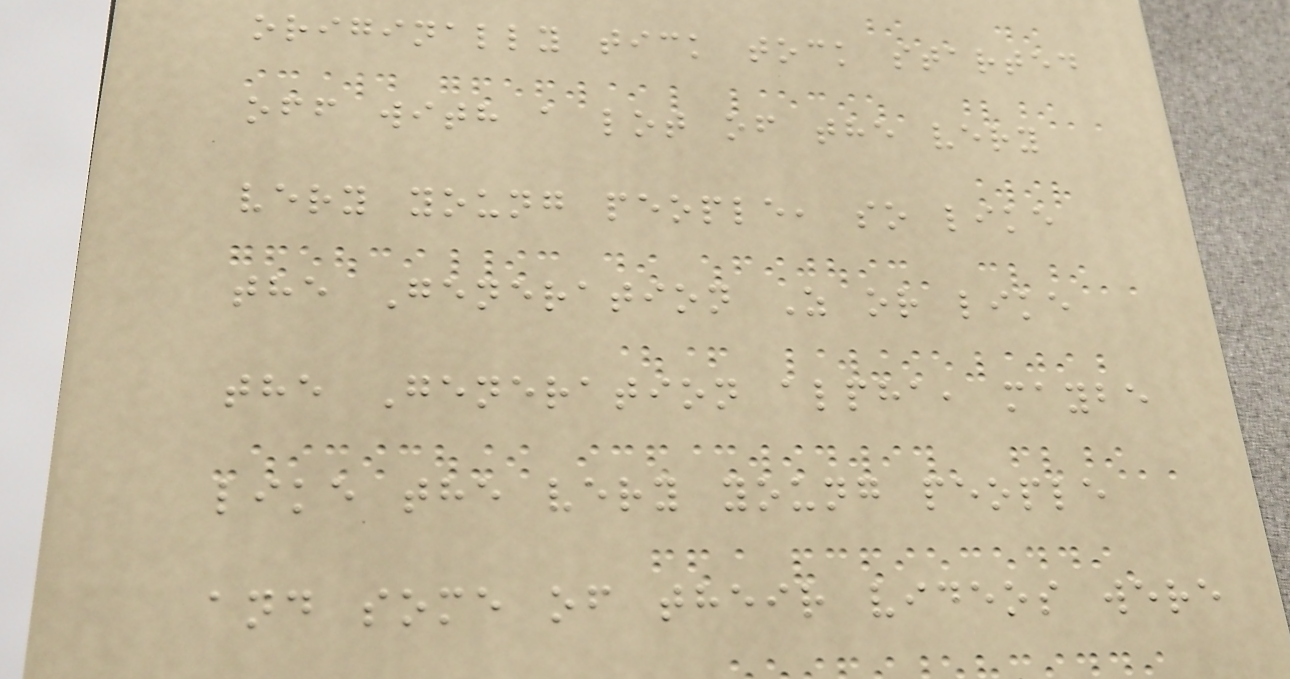originally tick tock started
off with a lot of the very
very young people, so like
the Generation Z or like
the Generation alpha, maybe
like the very young people
and some of their videos were
